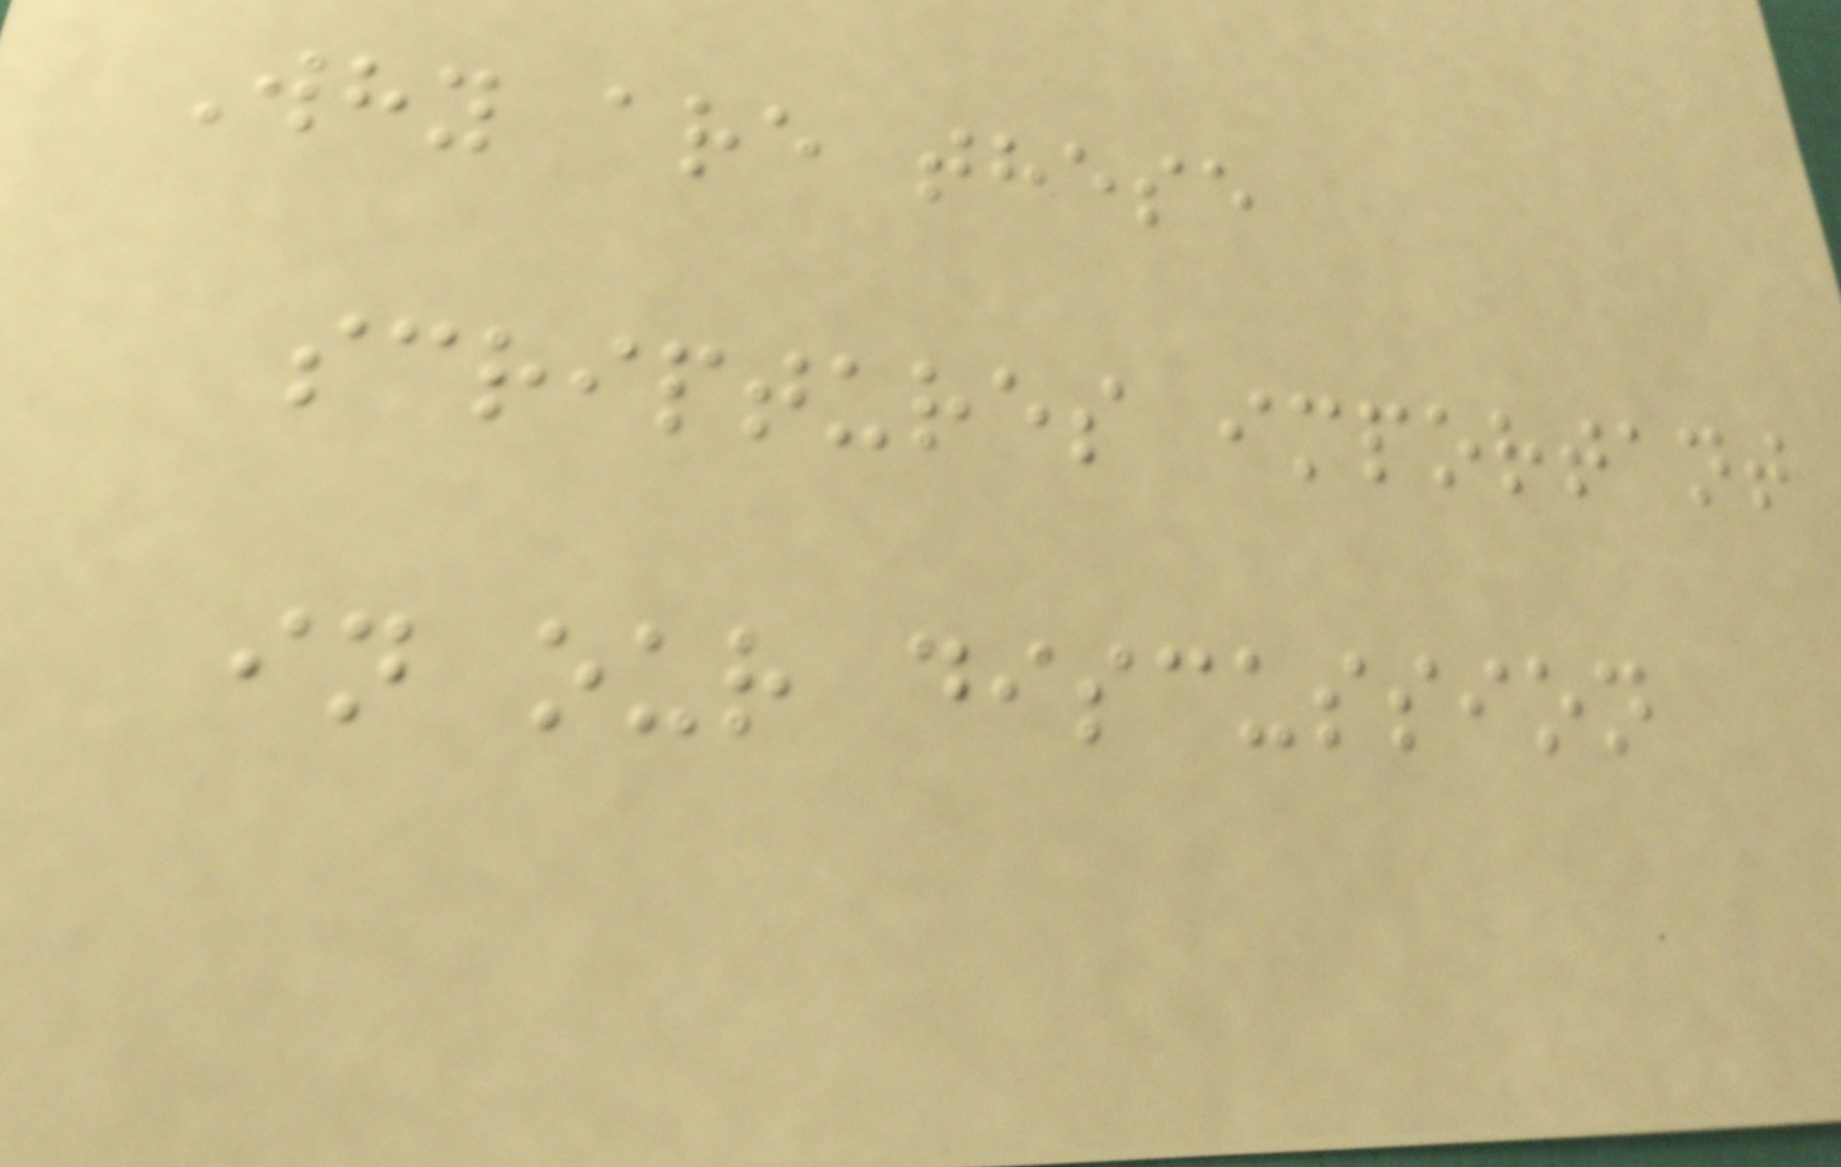Why are these
scriptures important
in our discussion
